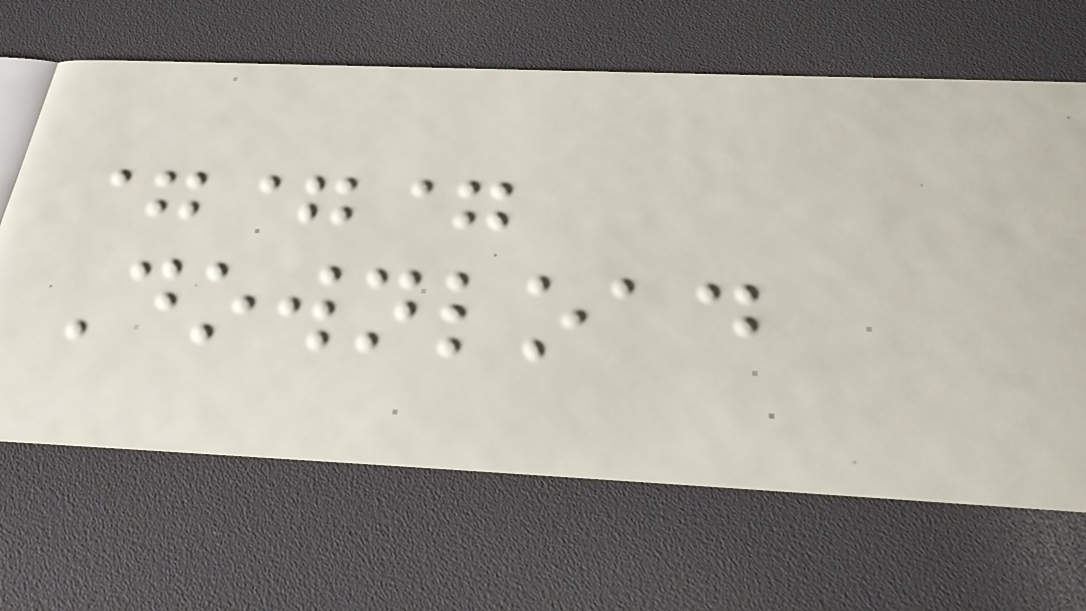===
Download
